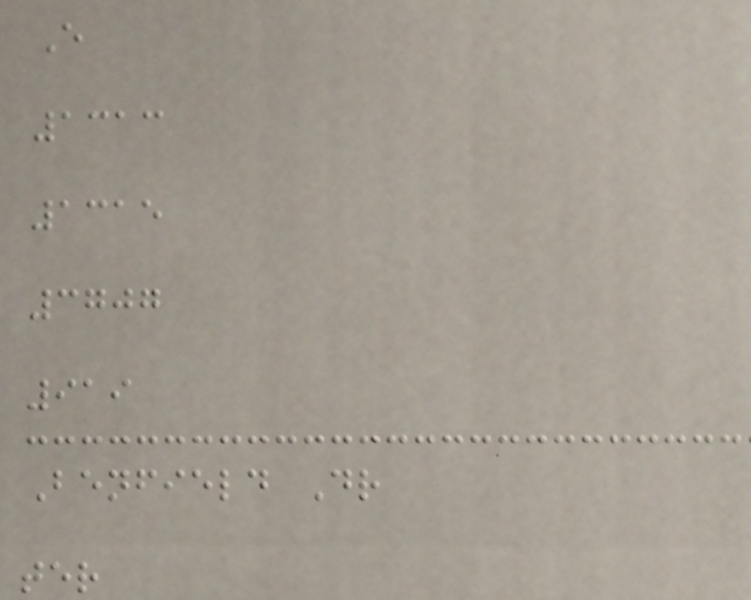E
1313
1315
3707
919
Benfield Dr
ter
